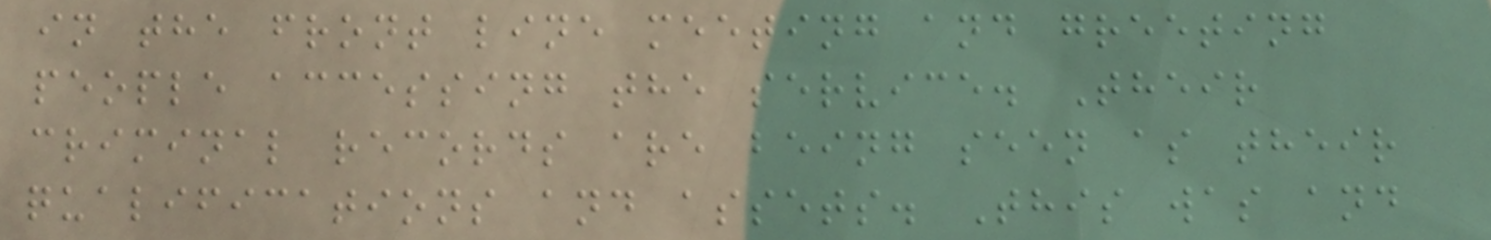in the front line meeting and greeting
people accessing the service. Their
criminal records are being seen as their
qualifications and assets. This was and
